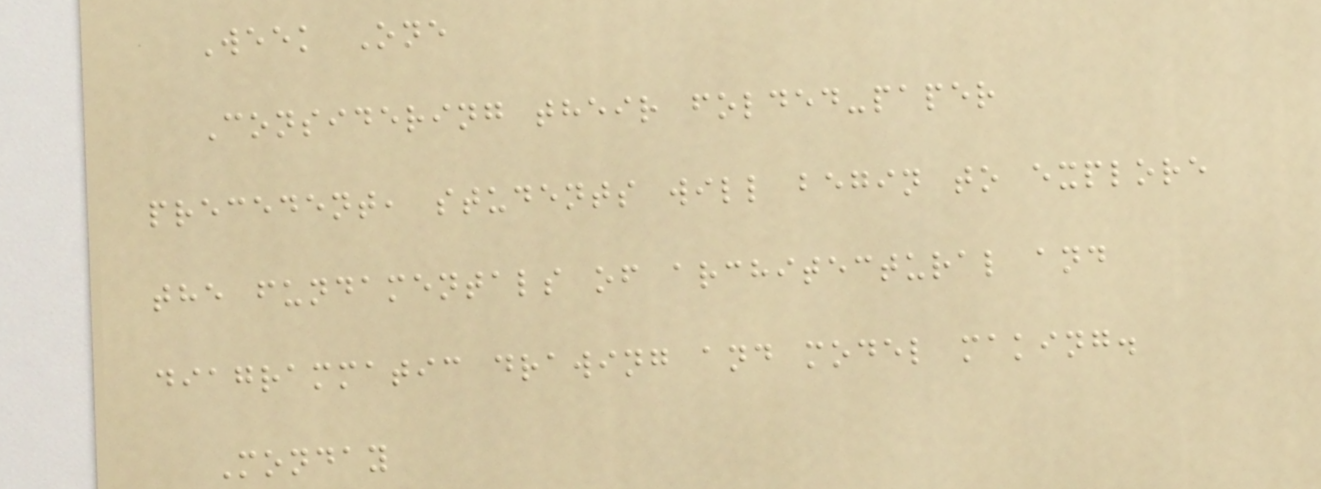Week One
Considering their folded-paper
precedent, students will begin to explore
the fundamentals of architectural and
diagrammatic drawing and model making.
Monday
